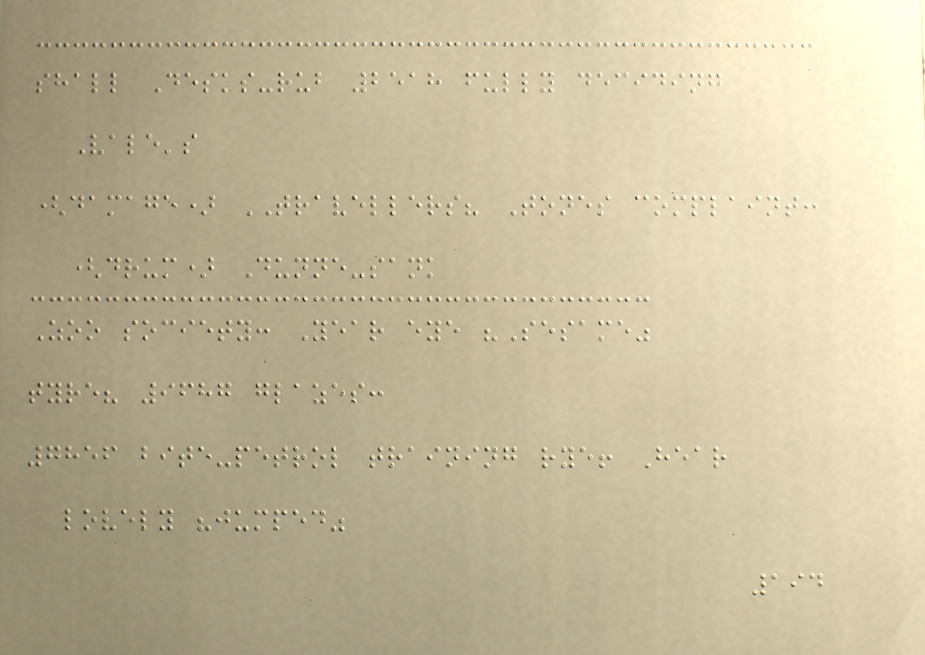shall Desks-rub 2518 fully deciding
Vale's
(damage) TRAVELLERS? Tones complaint:
(drum) Dunne-sank
Zoo society: Year eye "Sesame"
tyre? 9687 glazes:
7856 bite-petrol training rye! Hear
lovely "jumped"
194
